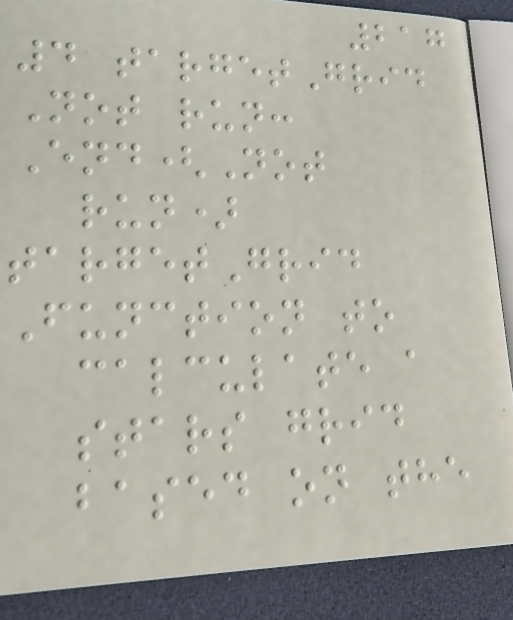217
4 targetGrid
Not run:
End(Not
run)
targetGrid
Function to
calculate a
stars grid
based on the
